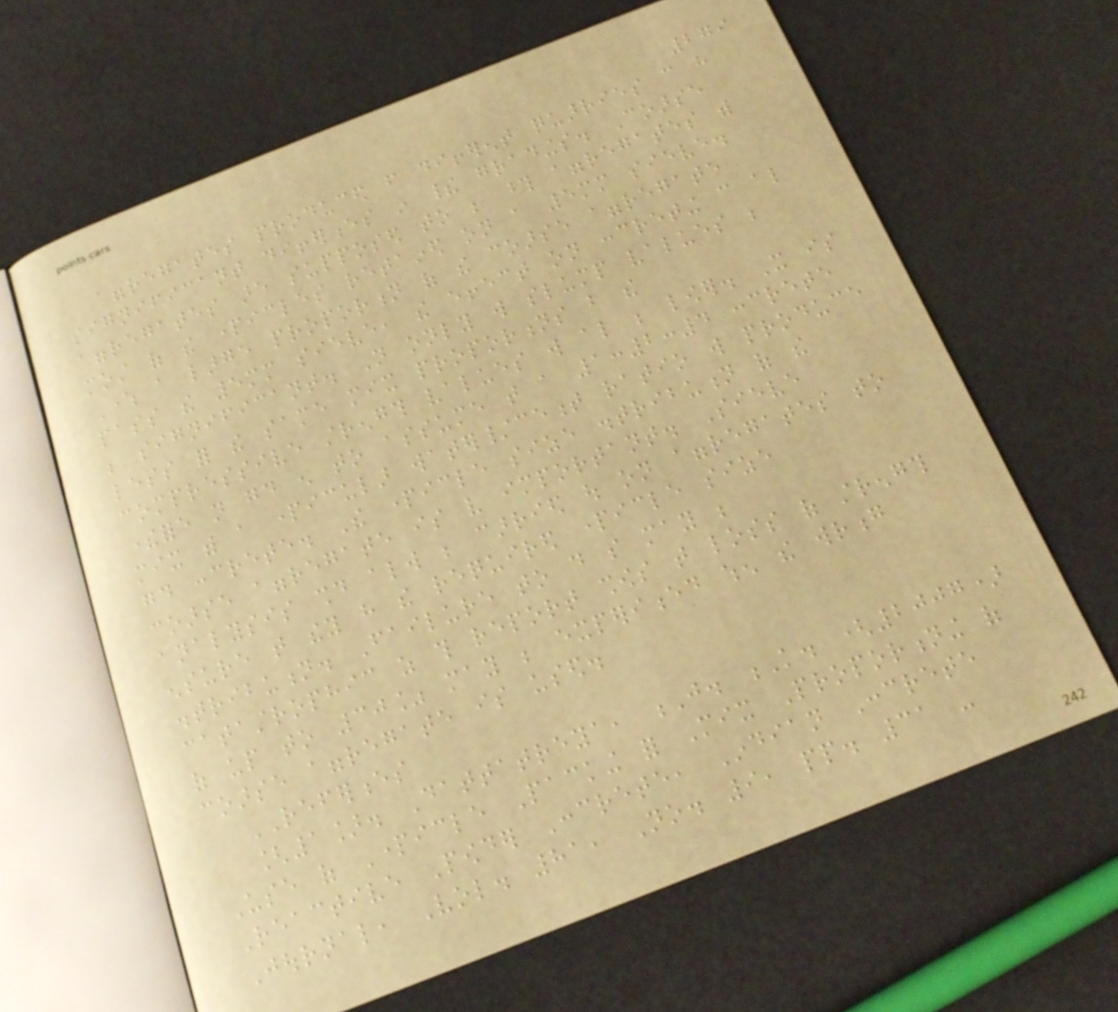279
aggregates produced from different quarries can have
significant differences in their gradings. Coarse
aggregates are supposed to be those aggregates with
most of the particles retained on a 5mm sieve.
Where a large proportion of the coarse aggregate
pass the 5mm sieve, the effect on concreting can also
be significant. Not only will slump values be
less for the same mix proportions but the
compressive strength values will also be lower. It is
therefore not good enough to assume that a 1:2:4 concrete
mix with a particular water/cement ratio will produce
good concrete. The particle size distribution of the
coarse aggregate is very important. Sieve
analysis should always be carried out on aggregates to
ensure that they have the required particle size
distribution. Failure to do so may be
catastrophic as this report shows that loss of strength
of up to 30% may be experienced when the wrong
coarse aggregate is used.
REFERENCES
[1]. Dattatreya, J. K. (2007)
Use of Particle Packing for Mix Proportioning of
Reactive Powder Concrete, Indian Concrete
Journal, Vol. 81, No. 9, pp. 31 -
